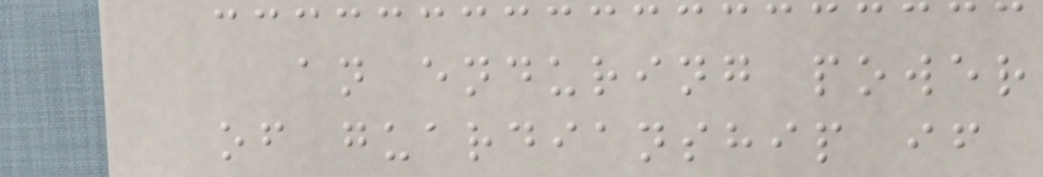an enduring power
of guardianship if
